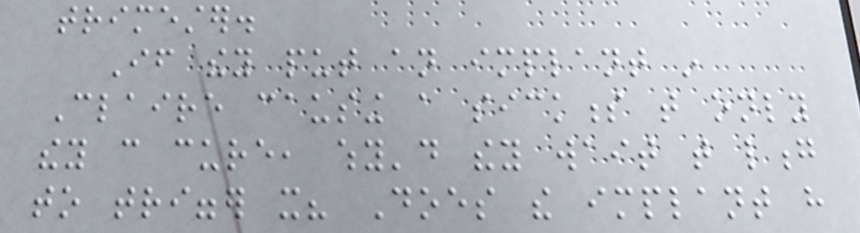trimester.
If they put an implant in
Claire causing a sickness that only
they can cure, why'd they wait that long
to trigger it? Does the implant have
